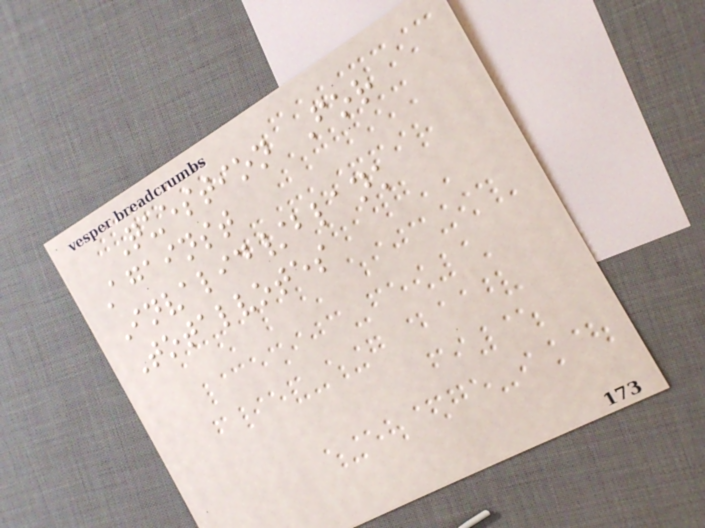Question For
Against
Invalid/blank
Totalvotes
